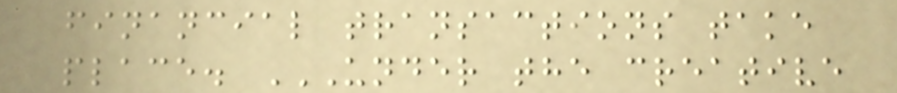financial transactions take
place. UNDER THE CREATIVE
